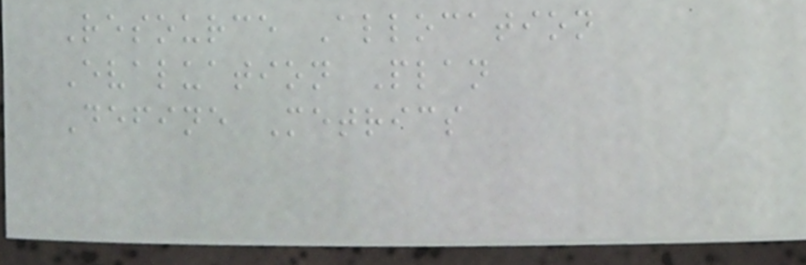Resource Allocation
Evaluation Plan
Define Metrics
